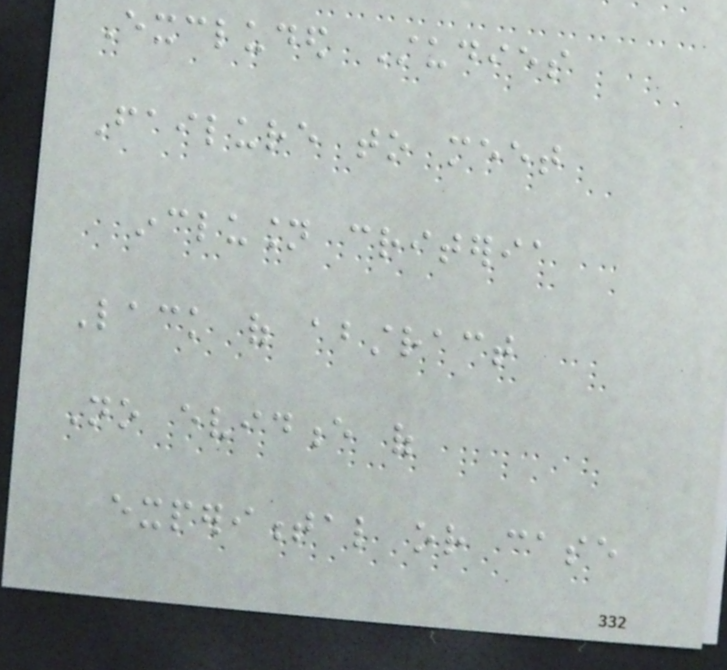Excluded Studies
Failure to meet
inclusion criteria
Lack of abstract
No evidence of
experimental or case
